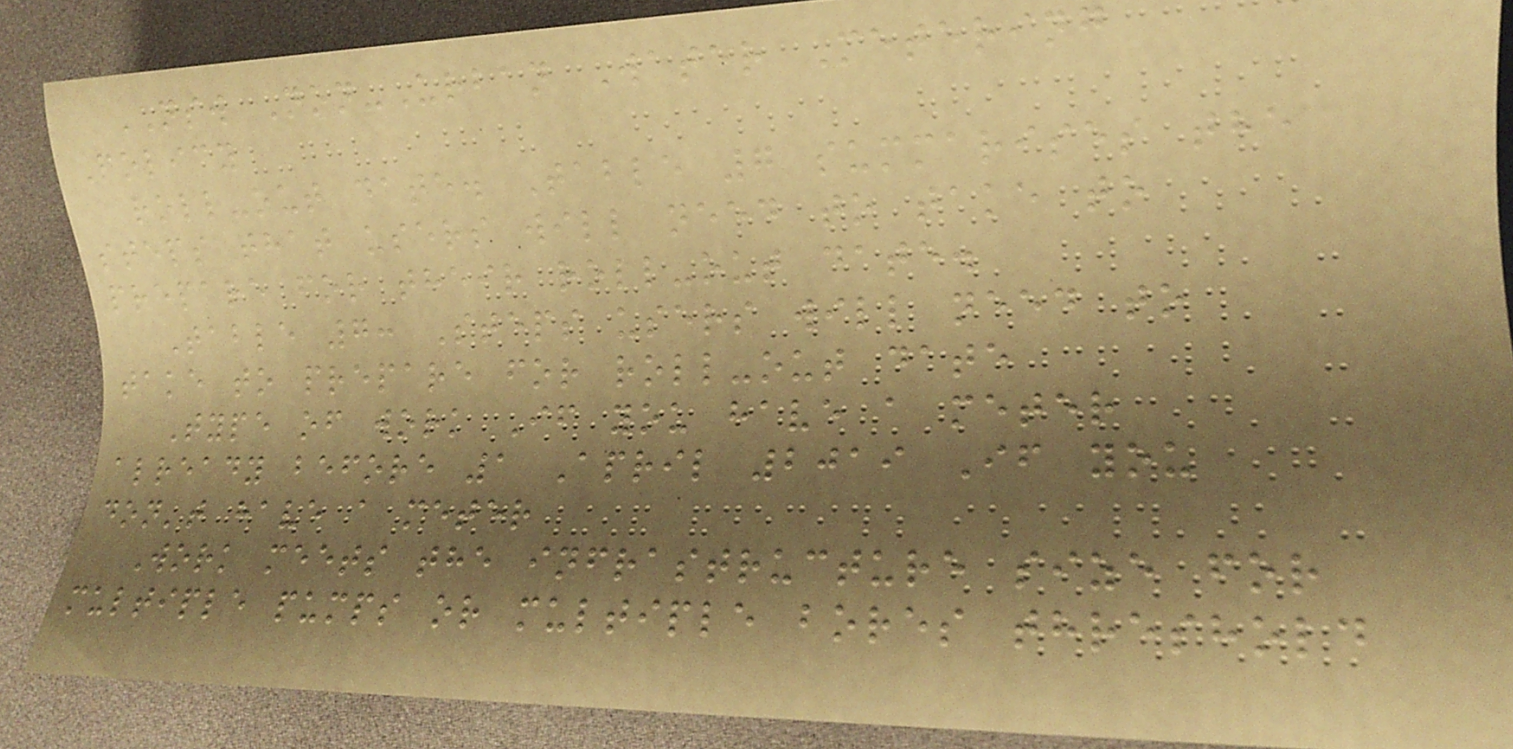NSW Non-Urban Water Metering
Policy
roll-out date. Table 7 summarises the
steps that users will need to take to
prepare for their roll-out date.
Table 7: Steps users will need to
take to prepare for roll-out date
Type of work If you have a meter
already before 1 April 2019 If you
don't have a meter
Work meets the infrastructure size for
multiple pumps or multiple bores threshold
